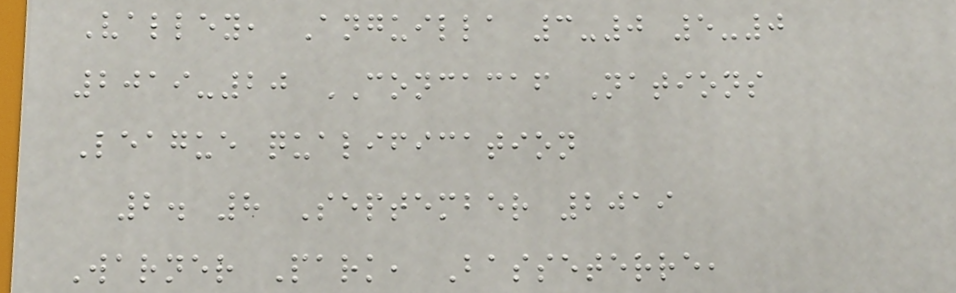Valley, Anguilla 3-0 5-0
2019-20 CONCACAF Nations
League qualification
2. 8 September 2019
Warner Park, Basseterre,
